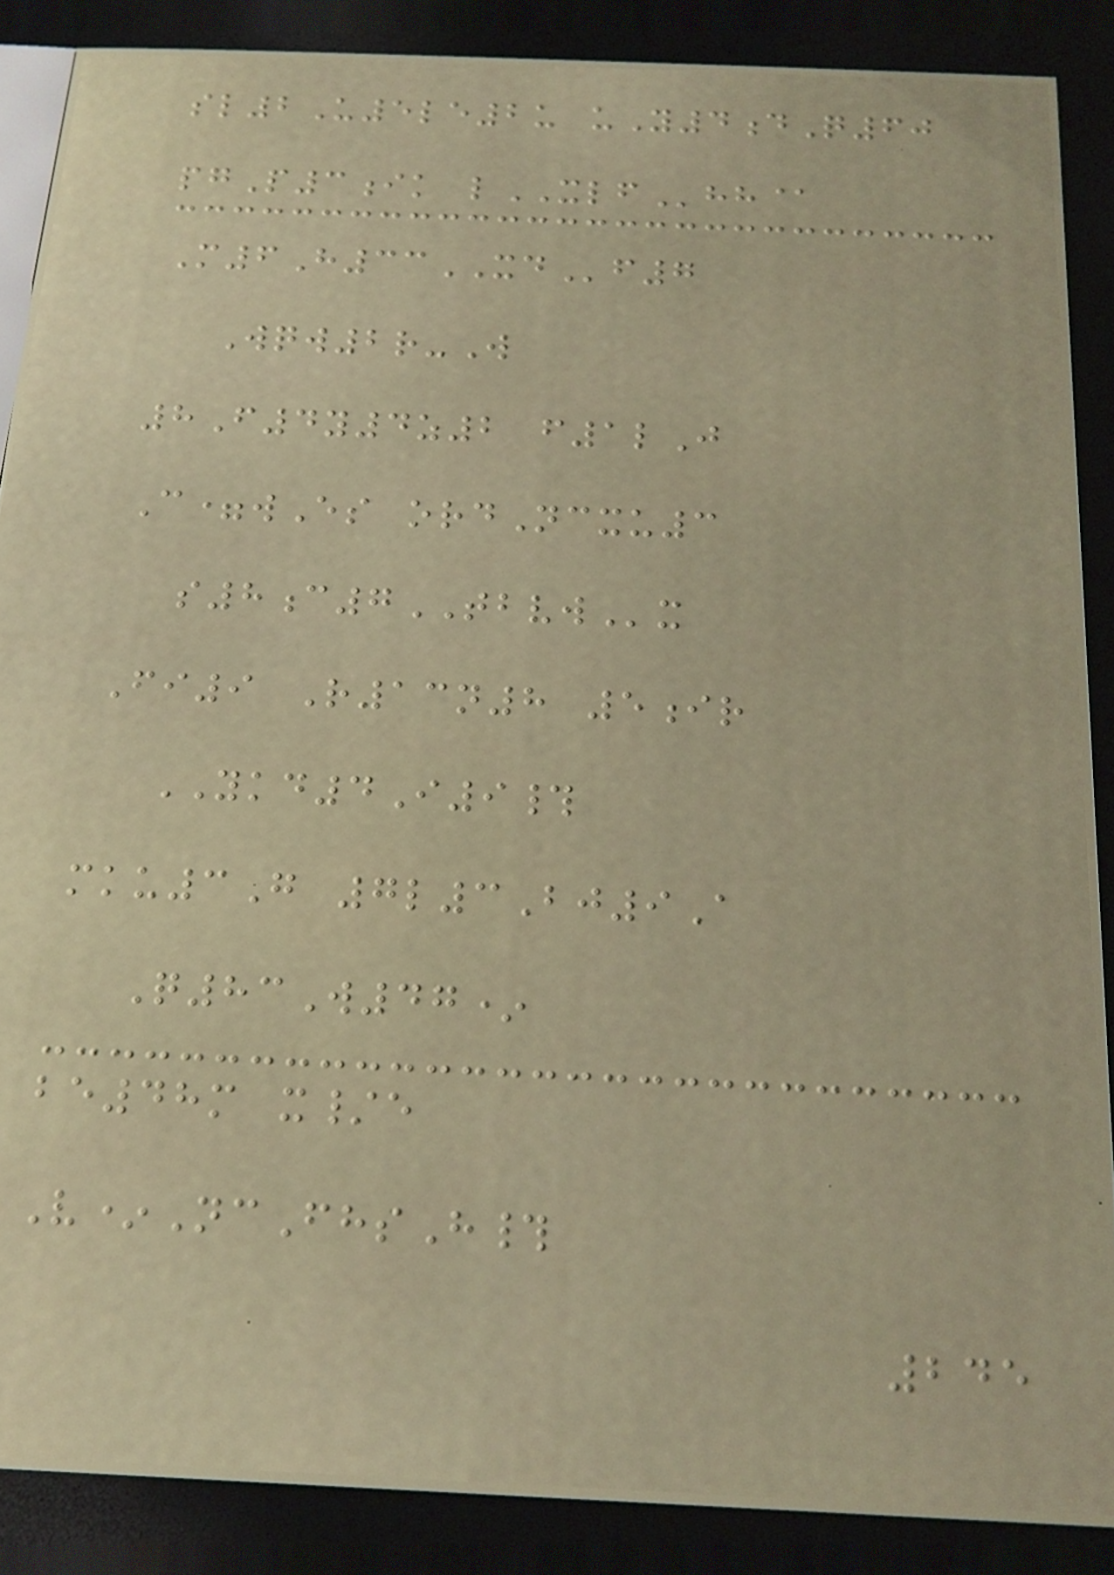sl2U5le2u uY4dQ60
pgP3ik lXLFhh@
M6H33XDf7
Wqw2r-W
8F4y4z2 f1lJ
C=wEs ordNcxu3
s8c7TBVWx
Fi9 R13n8 5ir
YKD4I9#
mku3G 7l3Bj9A
Q83W47*
be48m x/e
V*NcFhsH#
245
